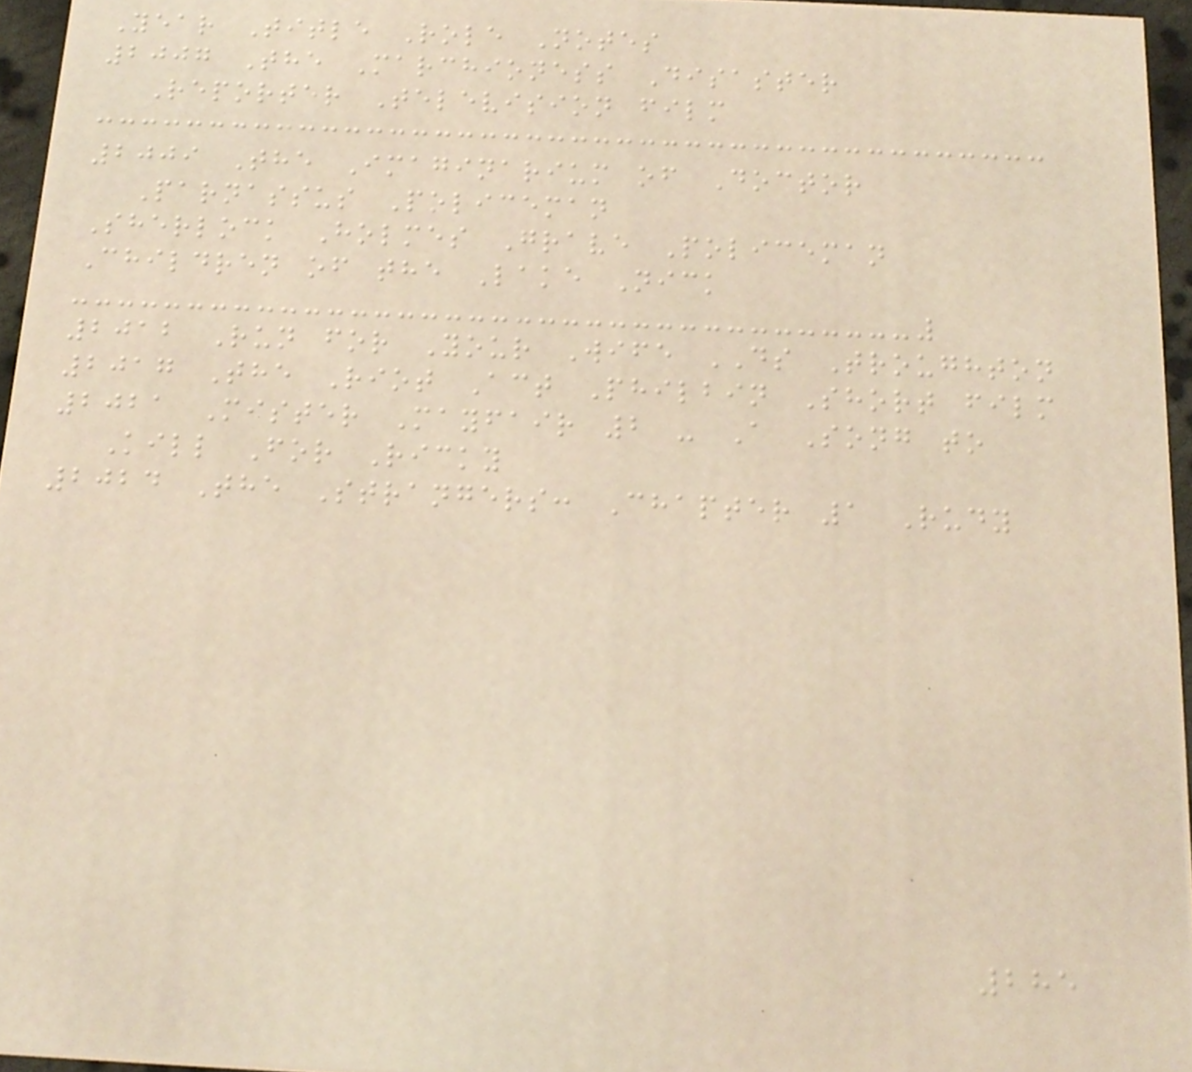Year Title Role Notes
2007 The Marchioness Disaster
Reporter Television film
2009 The Imaginarium of Doctor
Parnassus Policeman
Sherlock Holmes Grave Policeman
Children of the Lake Nick
2012 Run for Your Wife DS Troughton
2017 The Riot Act Philbin Short film
2021 Mister Mayfair 2 - A Song to
Kill For Ricky
2024 The Strangers: Chapter 1 Rudy
285
